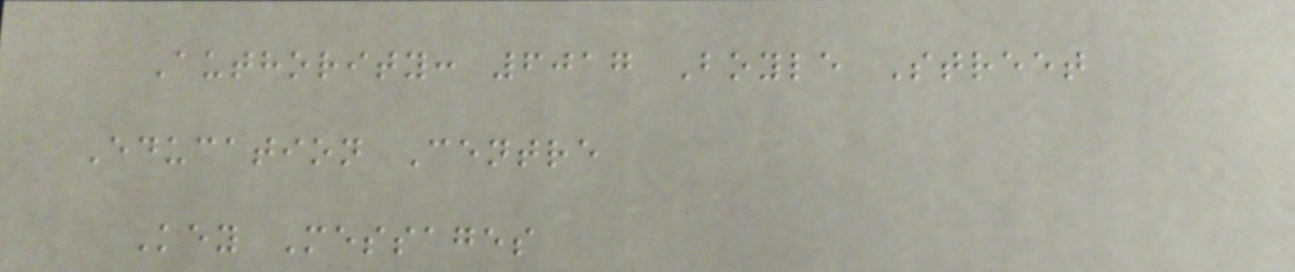Authority: 6017 Boyle Street
Education Centre
Key Messages
